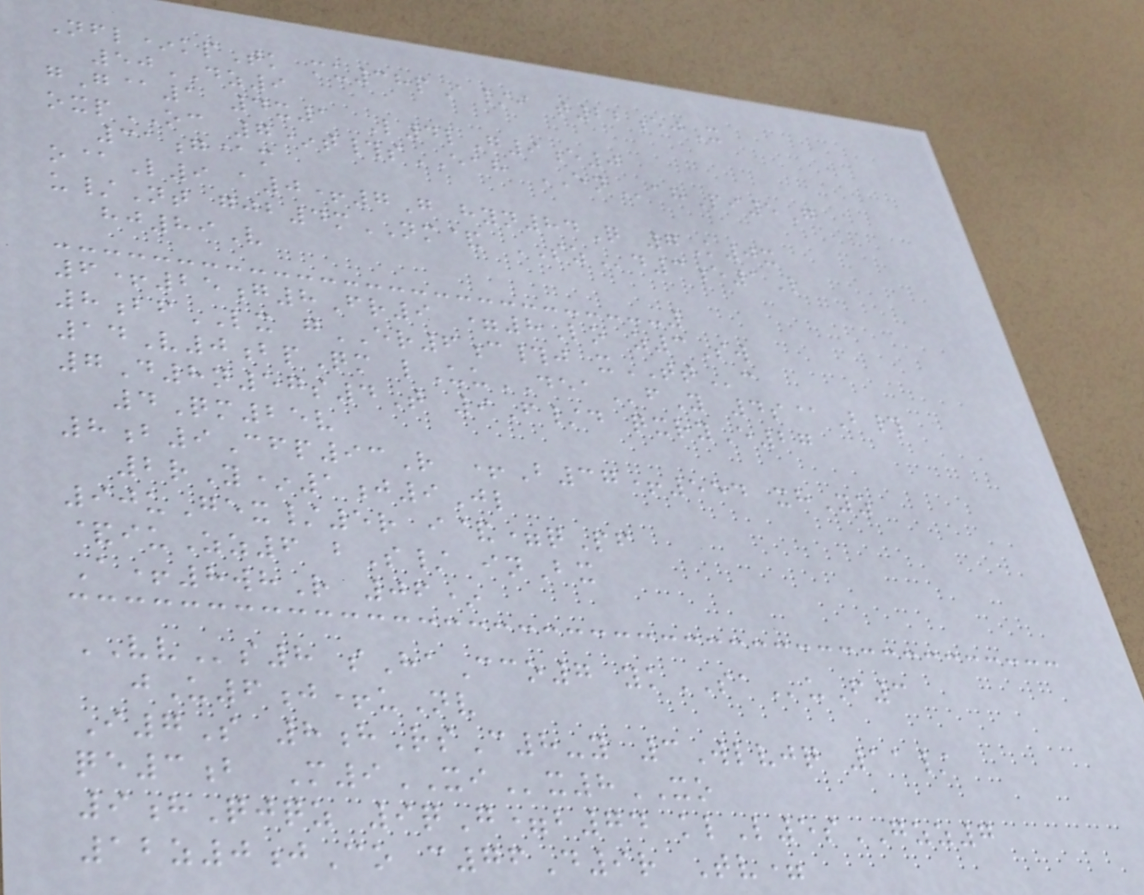Nfl*kpTk mu38pA/i t22ejX
50DZ9
gG@1 4x1 L4lG9e0
oxpOC 7*t#sEAH ENahPi5G
31g@m
o@L9 a0+7G hyn84Q 7K0x
u/Nt gjb4mNM& SZd3e1L
hj89V
6+25g8Fr9 =8Lo z3Sw
8bfLX gER6c#j xTTc
14V0bpQm lUuDEAfY 4s@B#
7D8n57s4T 9F/d qxryE27
4Qm25v
8b9Cfp93R +B37+554 xhYz
2rY*1j9Jl
90uGex/5r i&=qPf
&iuZz6 bS/ inBx
A+8whR 06*
VVs8 sHaCco7 ykSAuF3
jU6j+uNv
I7S 8hRsC8-y 3Wlvjq 11/
qe3b M9XIx8XO
9hQjqz 9qG=b74 klL5sGZZ7
12z0jCo c76D9r Tv=
